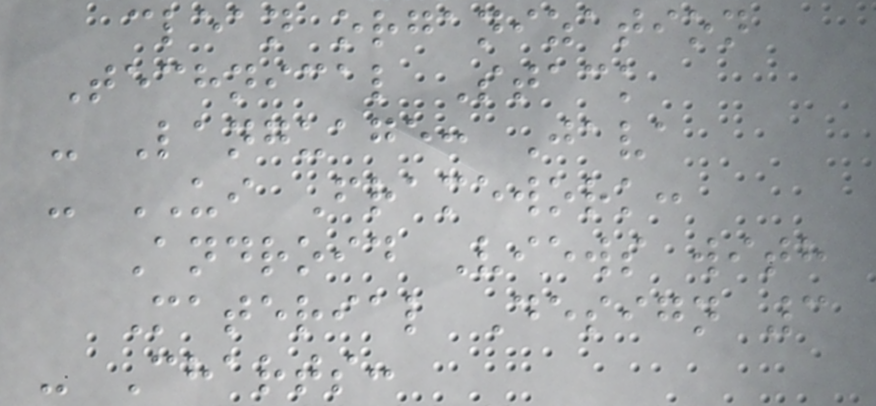clean organization
Technical Stack
- Language: Java
- UI Framework:
Android Views with
Material Design 3
- Charts:
